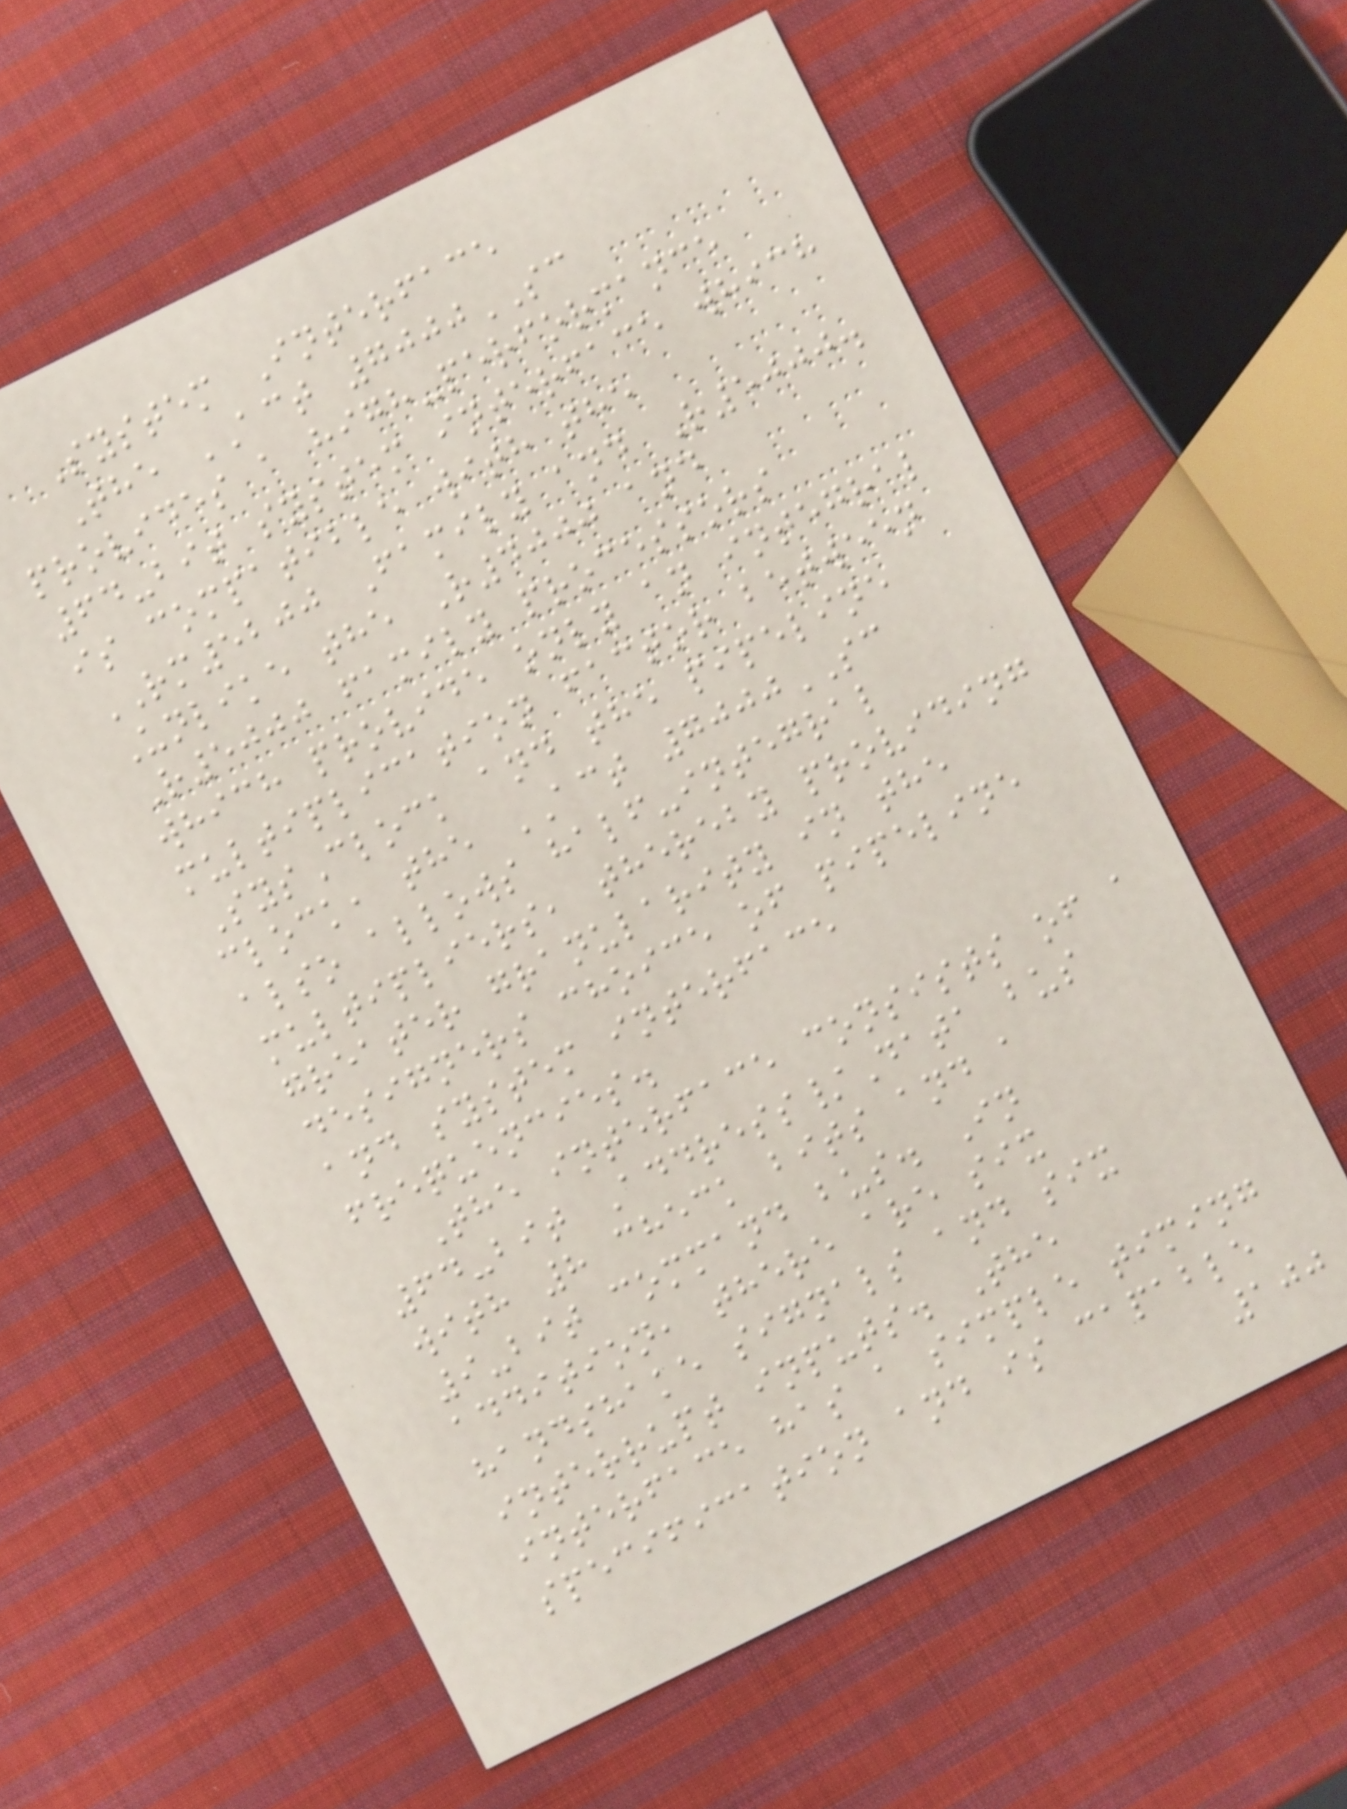System Interface
The ACT 7000SC
provides a high-performance
64-bit system interface which
is compatible with the
RM5200 Family and R5000.
Unlike the R4000 and
R5000 family processors
which provide only an integral
multiplication factor between
SysClock and the pipeline
clock, the ACT 7000SC
also allows half-integral
multipliers, thereby providing
greater granularity in the
designers choice of pipeline
and system interface
frequencies.
The interface consists of a
64-bit Address/Data bus
with 8 check bits and a
9-bit command bus. In
addition, there are six
handshake signals and six
interrupt inputs. The
interface has a simple timing
specification and is capable
100
